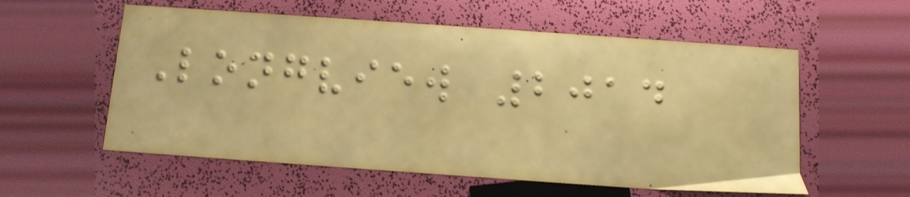Longview 2014
